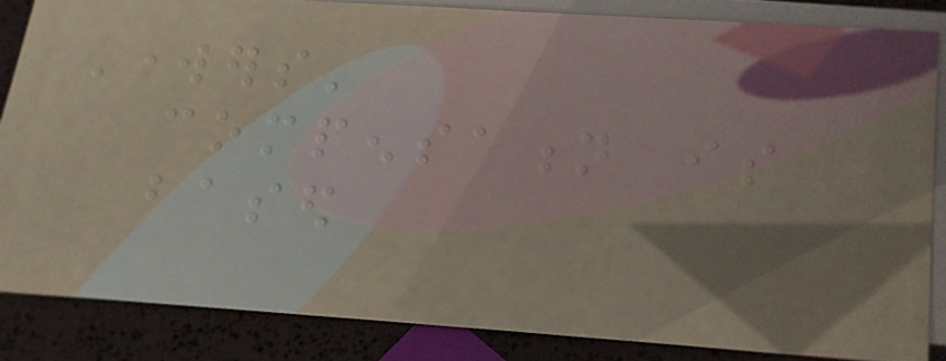Workers'
compensation is
based
